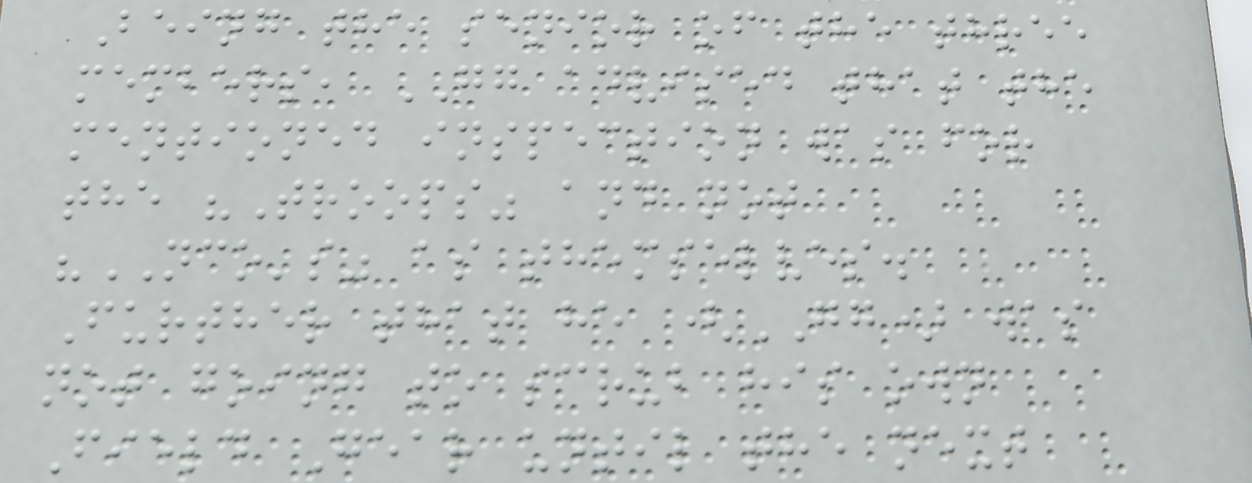Being the senior of the three
members, GG advised that the
mentioned inspection was for
the "Troops" and not
"NCO's" as themselves.
Further that he (GG) was
not going to scrub his own
Field Gear until the next
